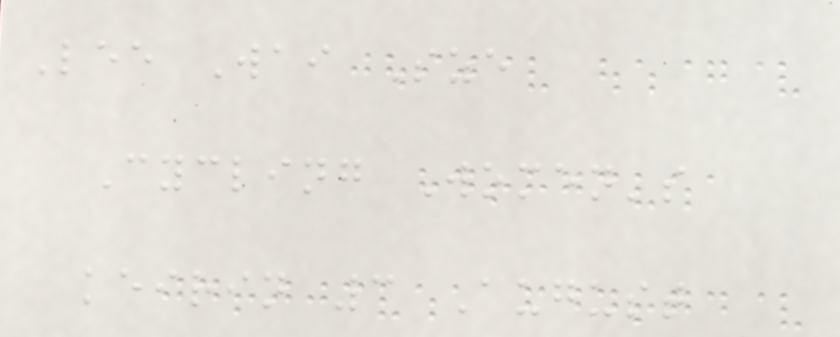Lee Wai Sze
Cycling Women's
keirin 3 August
